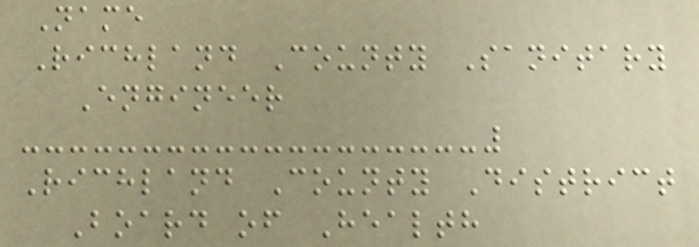Name
Richland County Sanitary
Engineer
Richland County District
Board of Health
